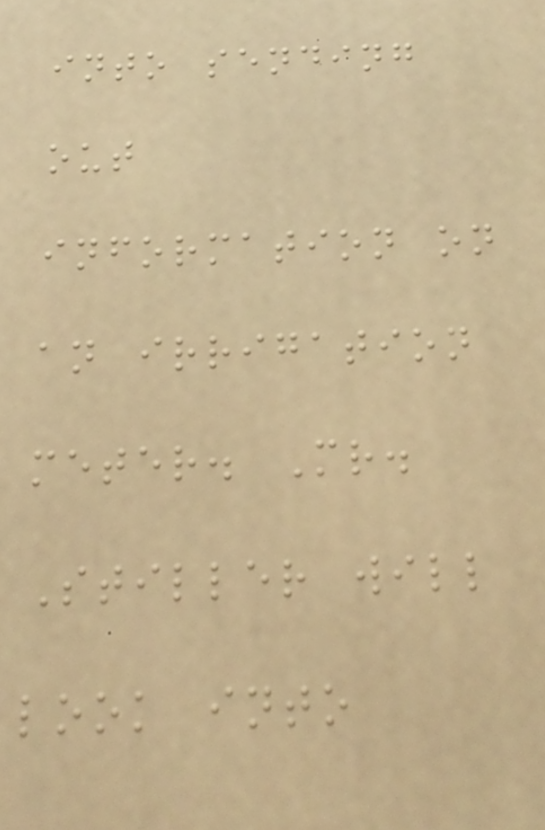into sending
out
information on
an irrigation
meter. Mr.
Stiller will
look into
